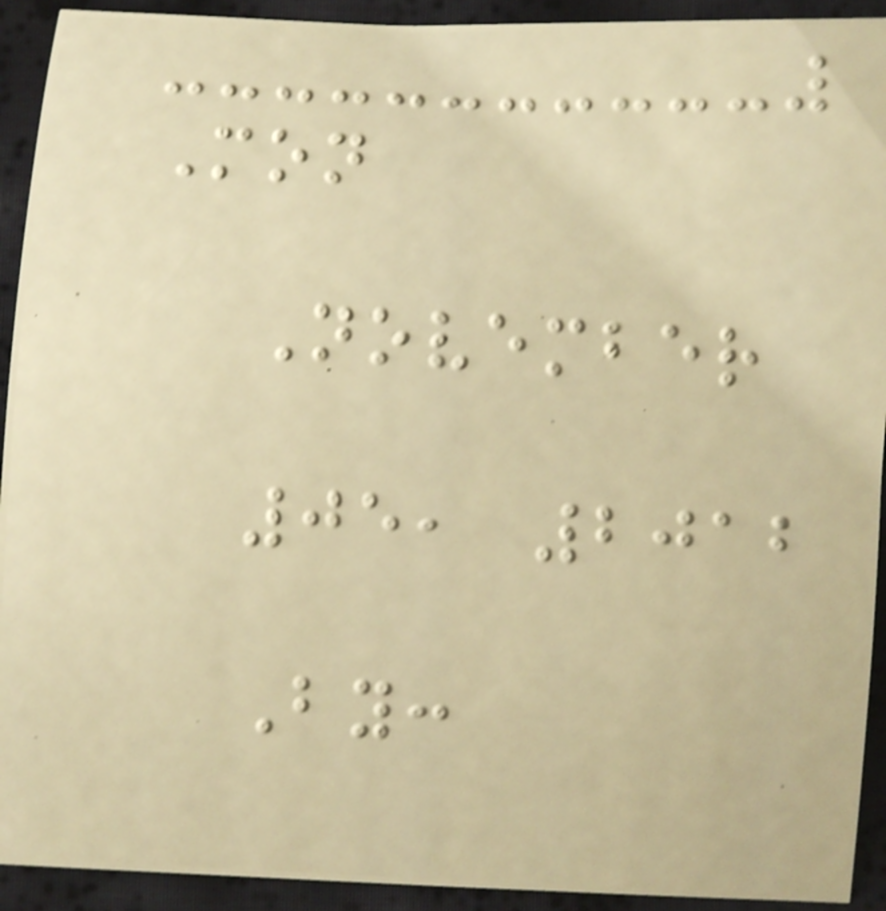Mon
November
05, 2012
By:
